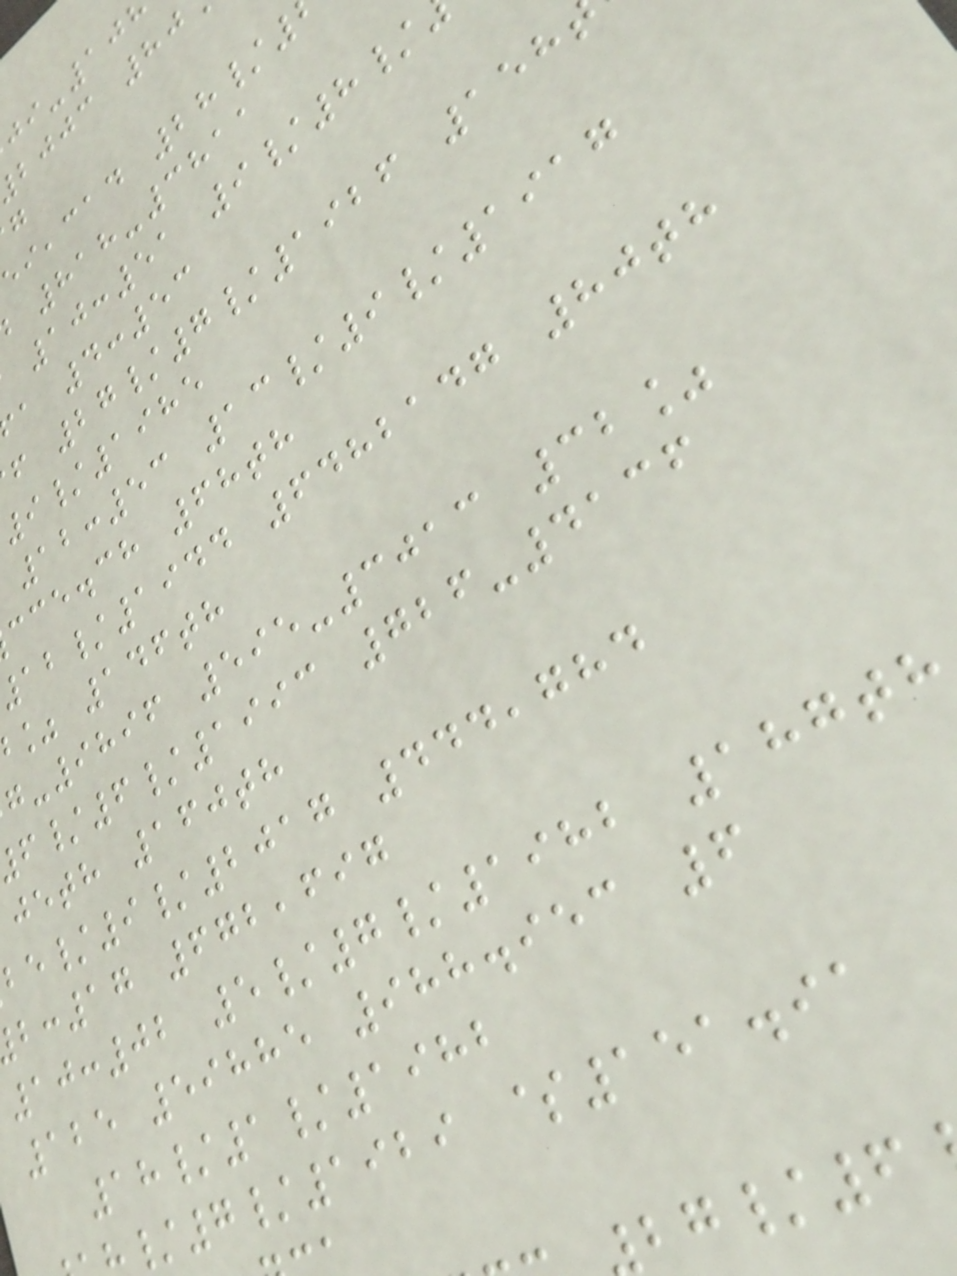bjjc 80
,cad 28/
818-3811
10:51 9/8/
a 4:53
f 27/7/1926 158
9/1985
12:53 13/9/1917
cce.ch 68th
/1944 6482147 80th
% 146th
-9896 595-3013 32%
/6/1993 726-4136
jeth 160th
/9/2017 444,784
:17 672,697
10:02 5/7/1982 187th
125 59885 988.953 6
18/1/1982
/7/1929 $151.91
